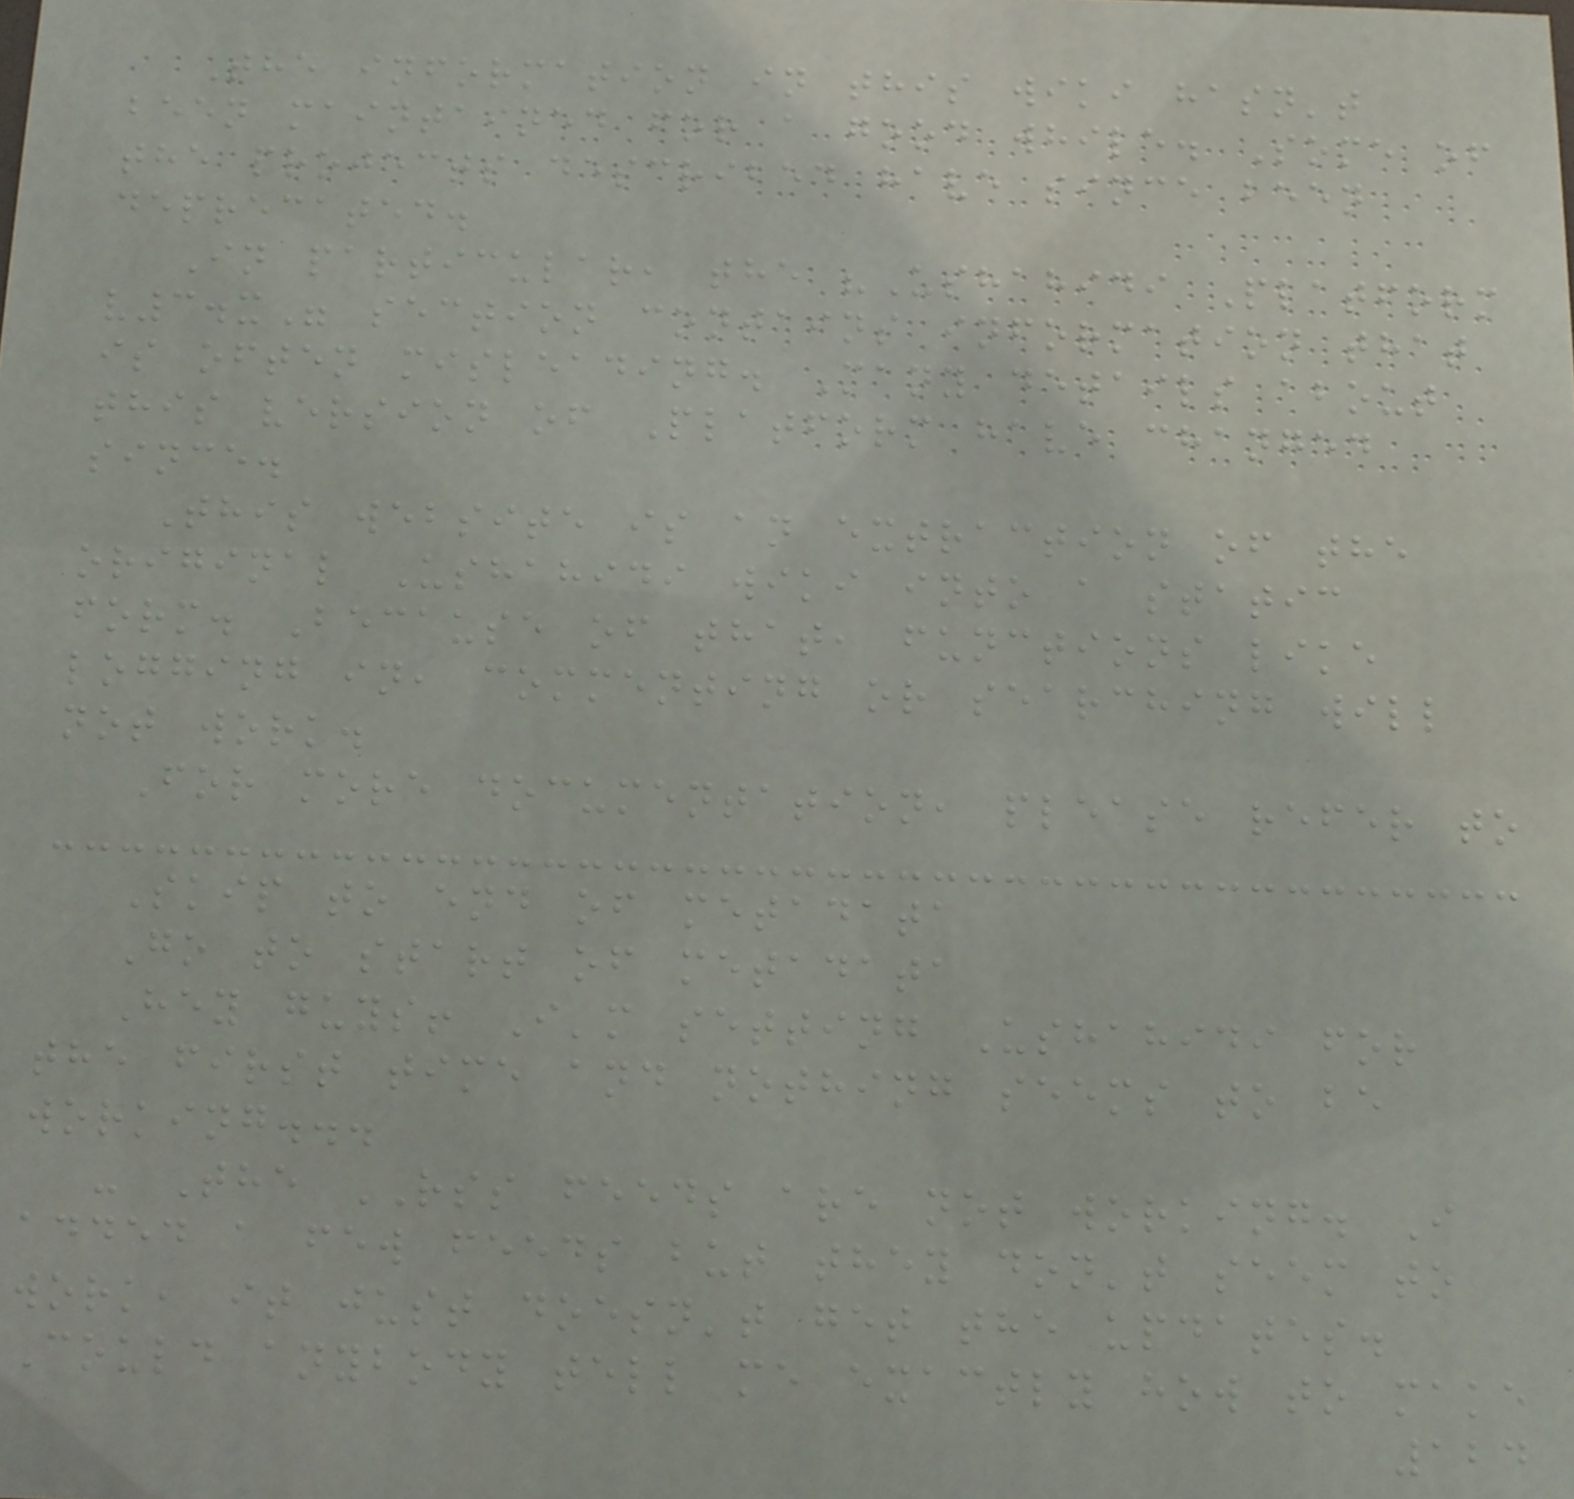The information in this wiki hasn't
been maintained for a good while. Some of
the projects described have since been
deprecated.
In particular, the "Ushahidi Platform
v3.x" section contains information that
is often misleading. Many details about
this version of Platform have changed
since.
This website is an extraction of the
original Ushahidi wiki into a static
form. Because of that, functions like
logging in, commenting or searching will
not work.
For more documentation, please refer to
Skip to end of metadata
Go to start of metadata
Hey guys! I'm setting Ushahidi for
the first time and nothing seems to be
working...
- The RSS feeds are not working. I
added a few feeds but they don't seem to
work, it just doesn't get the updates.
Could anybody tell me exactly how to make
124
